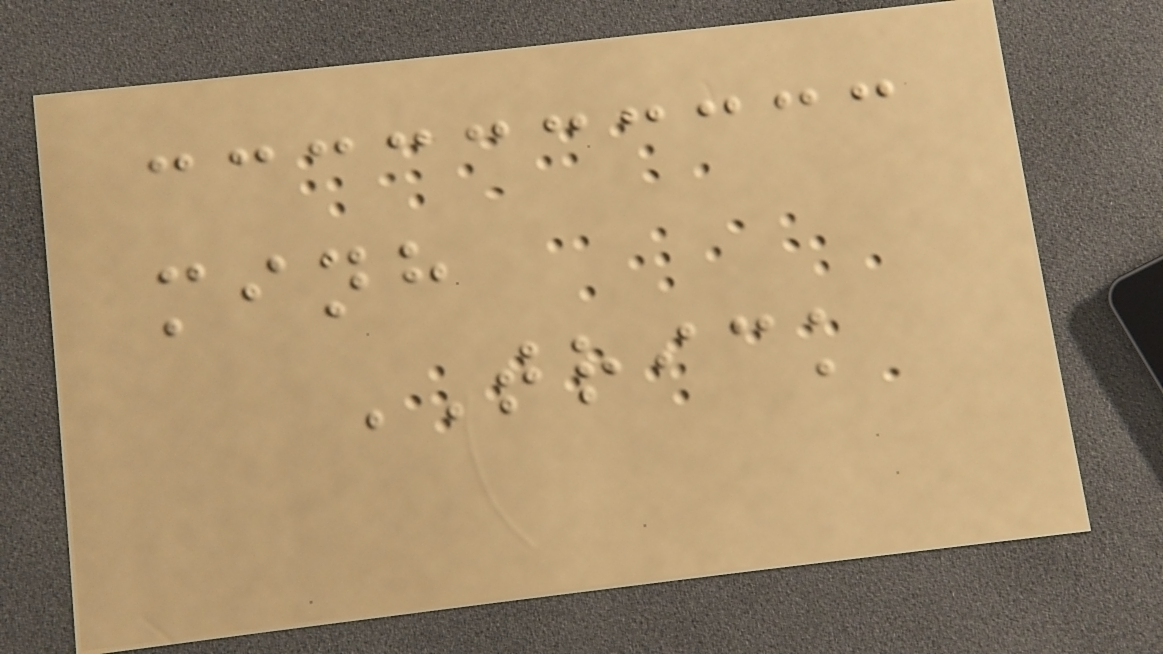minh
TRICK
